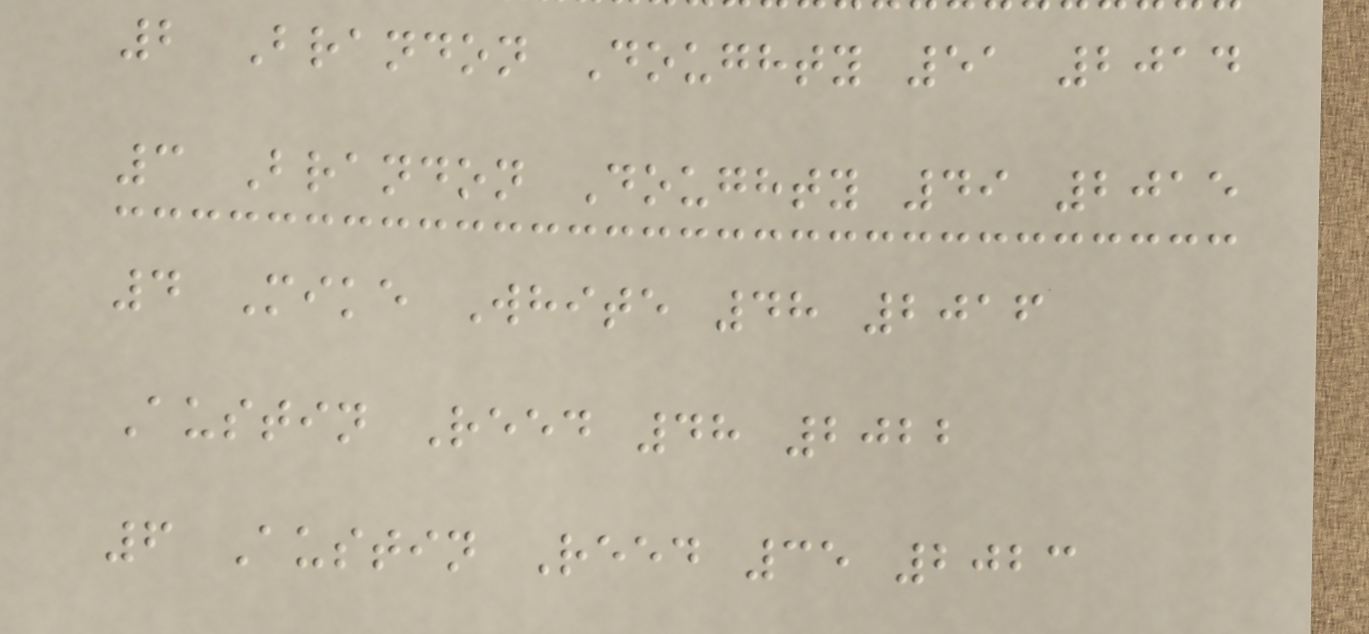2 Brandon Doughty 51 2014
3 Brandon Doughty 49 2015
4 Mike White 48 2016
Austin Reed 48 2022
6 Austin Reed 35 2023
